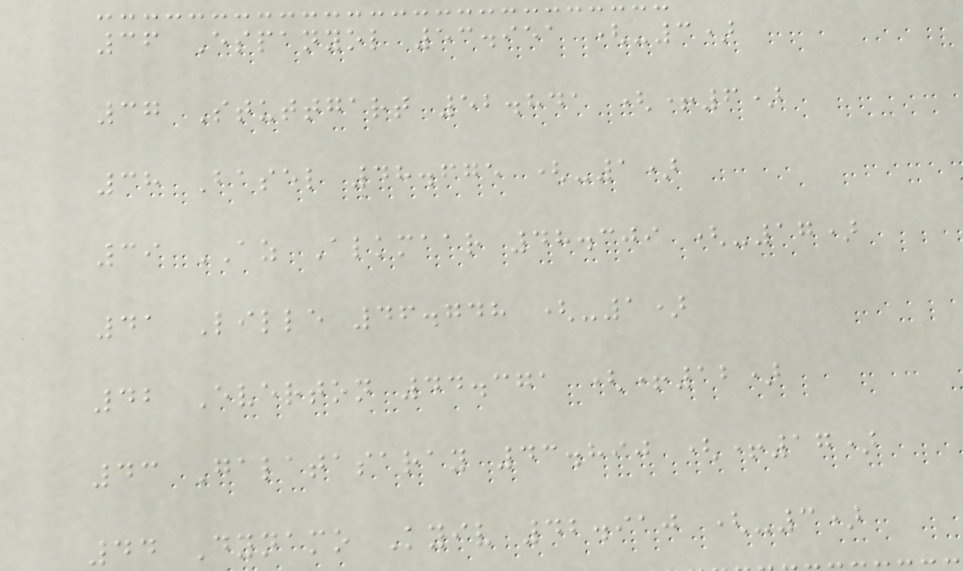36 Espanyol 53.951 (-3)
37 Stuttgart 52.841 (+6)
38 Basel 48.675 (-1)
39 AZ Alkmaar 48.309 (-17)
41 Lille 46.748 (-1)
42 Everton 44.371 (+12)
43 Galatasaray 43.890 (+17)
44 Dynamo Kyiv 42.910 (-3)
